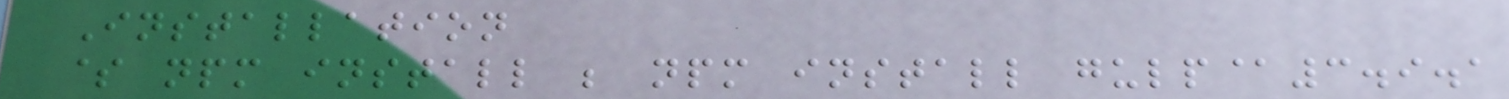Installation
$ npm install ; npm install gulp@3.9.1
